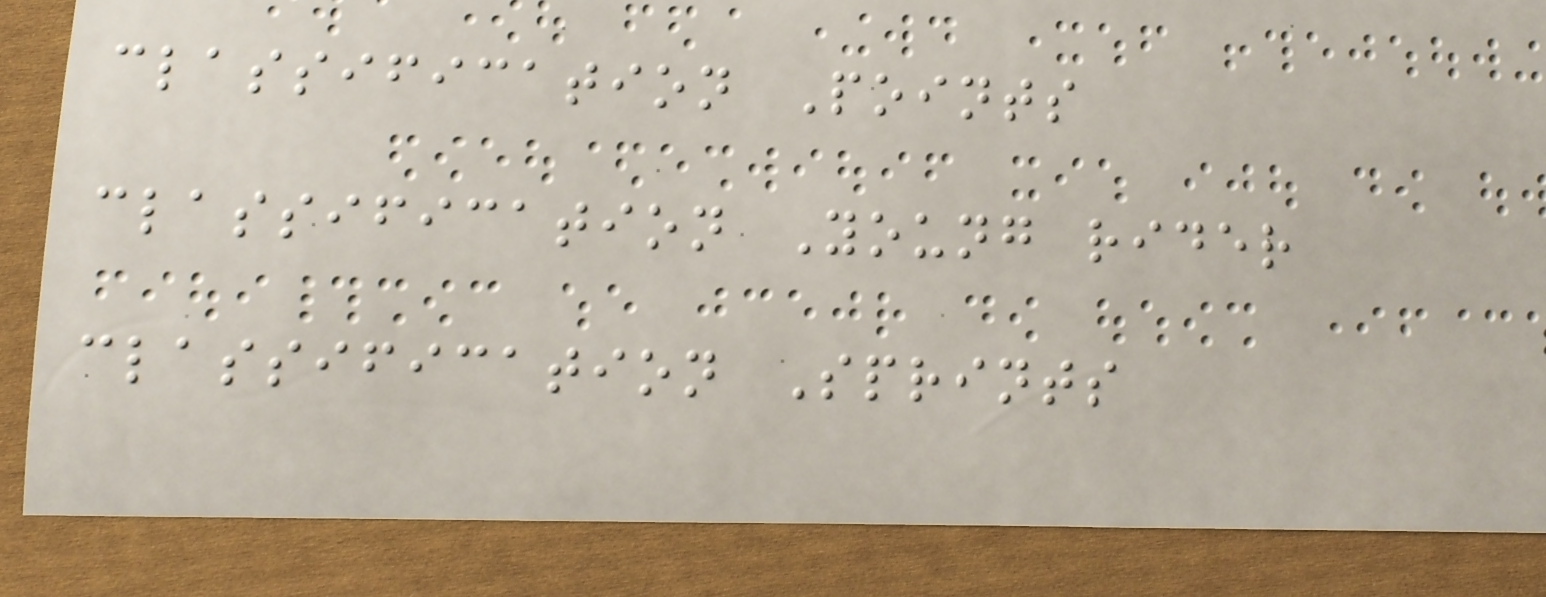classification Points
classification Young rider
classification Sprints
